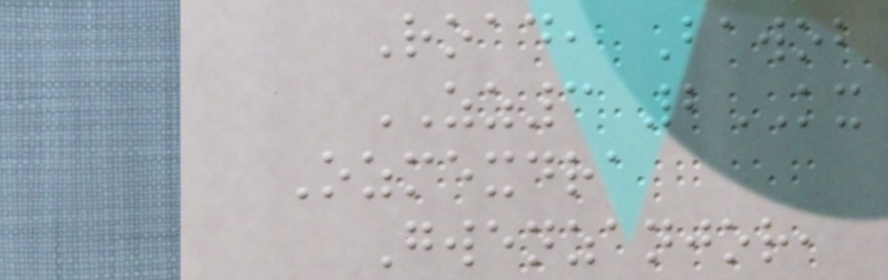Road, Bawob
ZZ3 2KX
Ozmexdra
Gwenzanjor,
